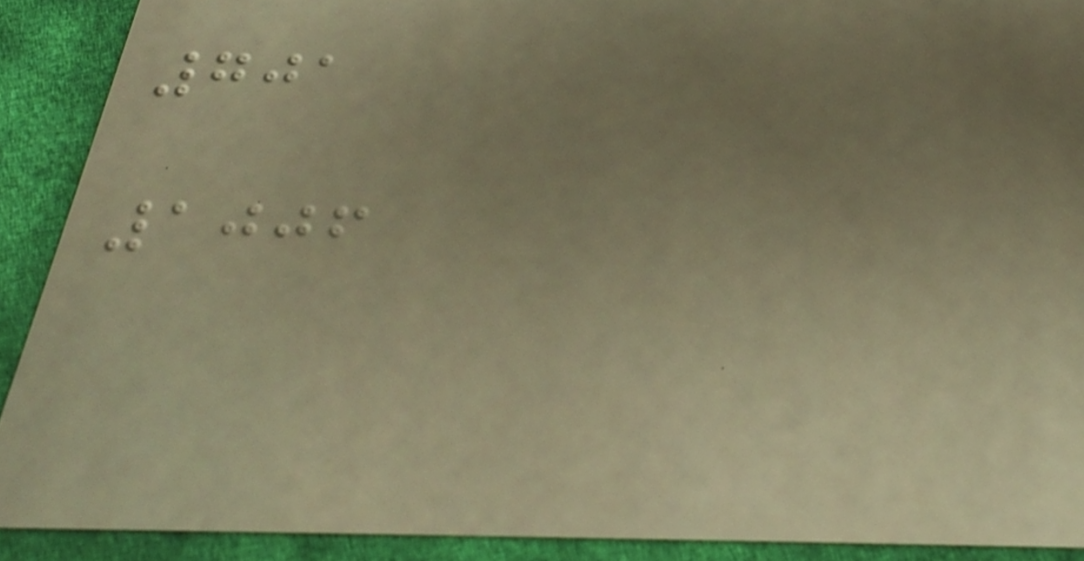701
1006
